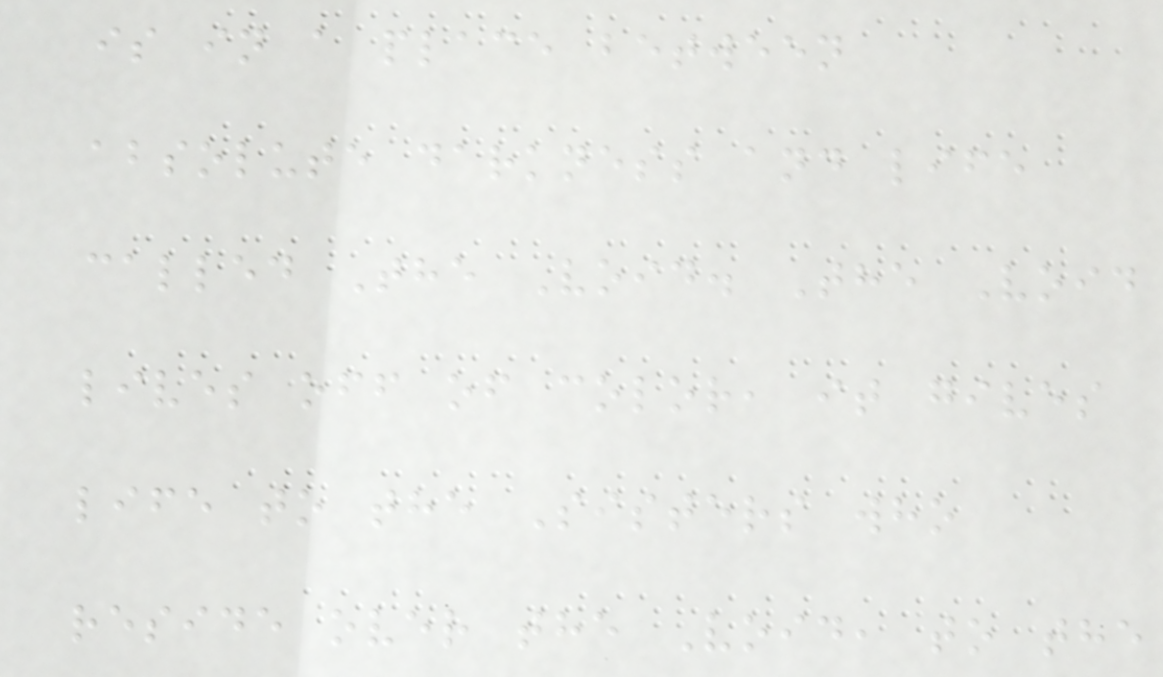is in a place between
absolute darkness and life
called The Void. The Void
lives off of color, it gives
life to the Sisters who
reside over the Void, to the
